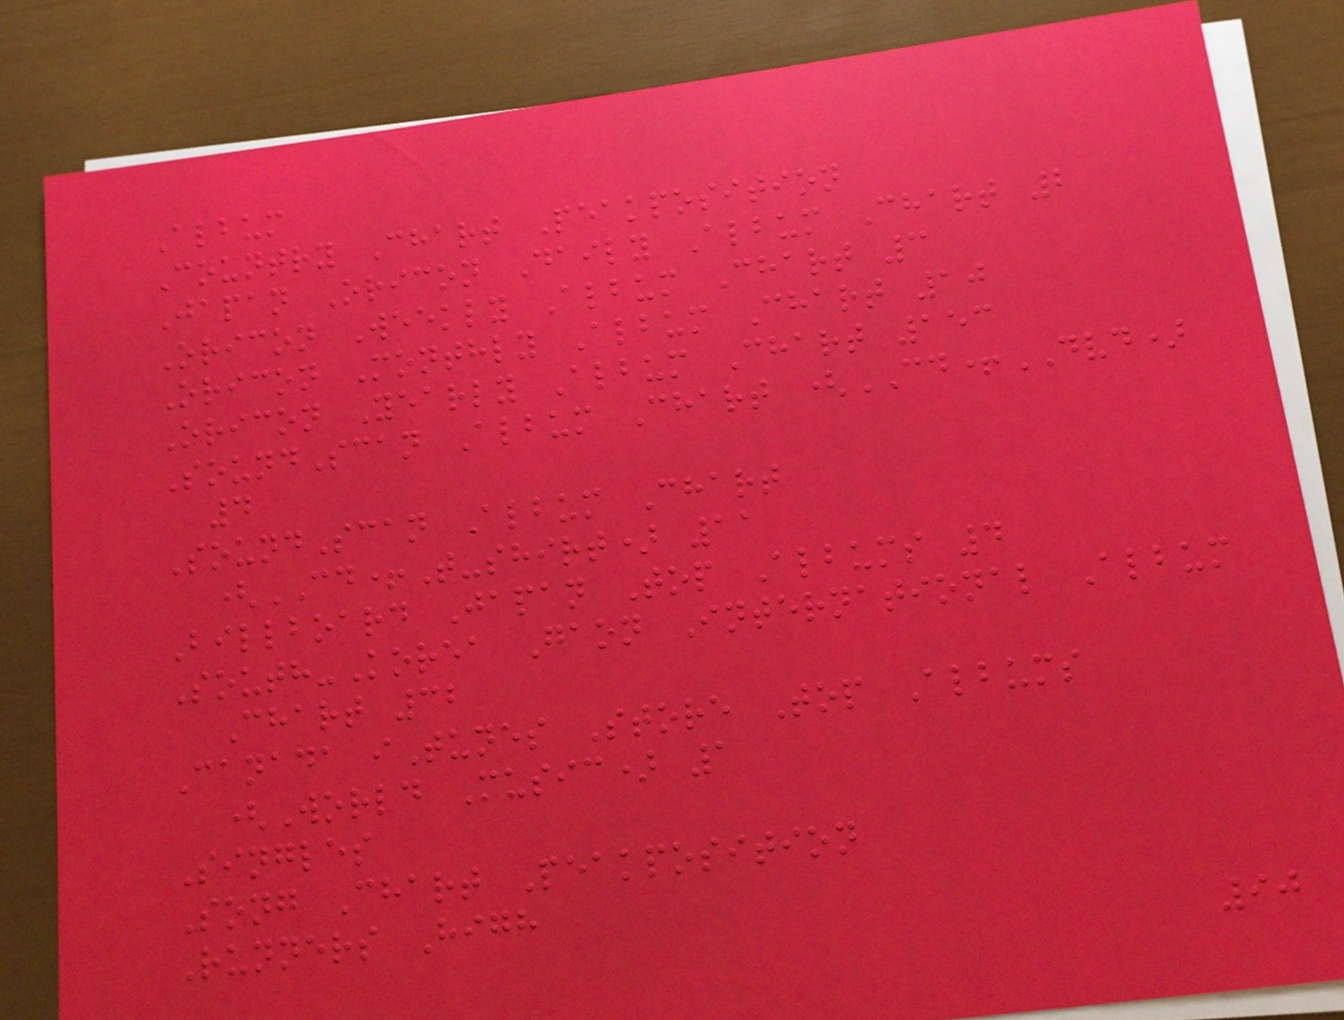Album
Country Chart Peakposition
Japan Oricon Daily Album Chart 2
Oricon Weekly Album Chart 3
Oricon Monthly Album Chart 10
Oricon Yearly Album Chart 153
SoundScan Album Chart (CD+DVD)
4
SoundScan Album Chart
(CD+T-shirt) 11
Billboard Japan Top Albums 4
South-Korea Gaon International Album
Chart 32
Canada iTunes Store Top Albums
(World Music) 1
Singles
Song Chart Peakposition
Runners High
90
